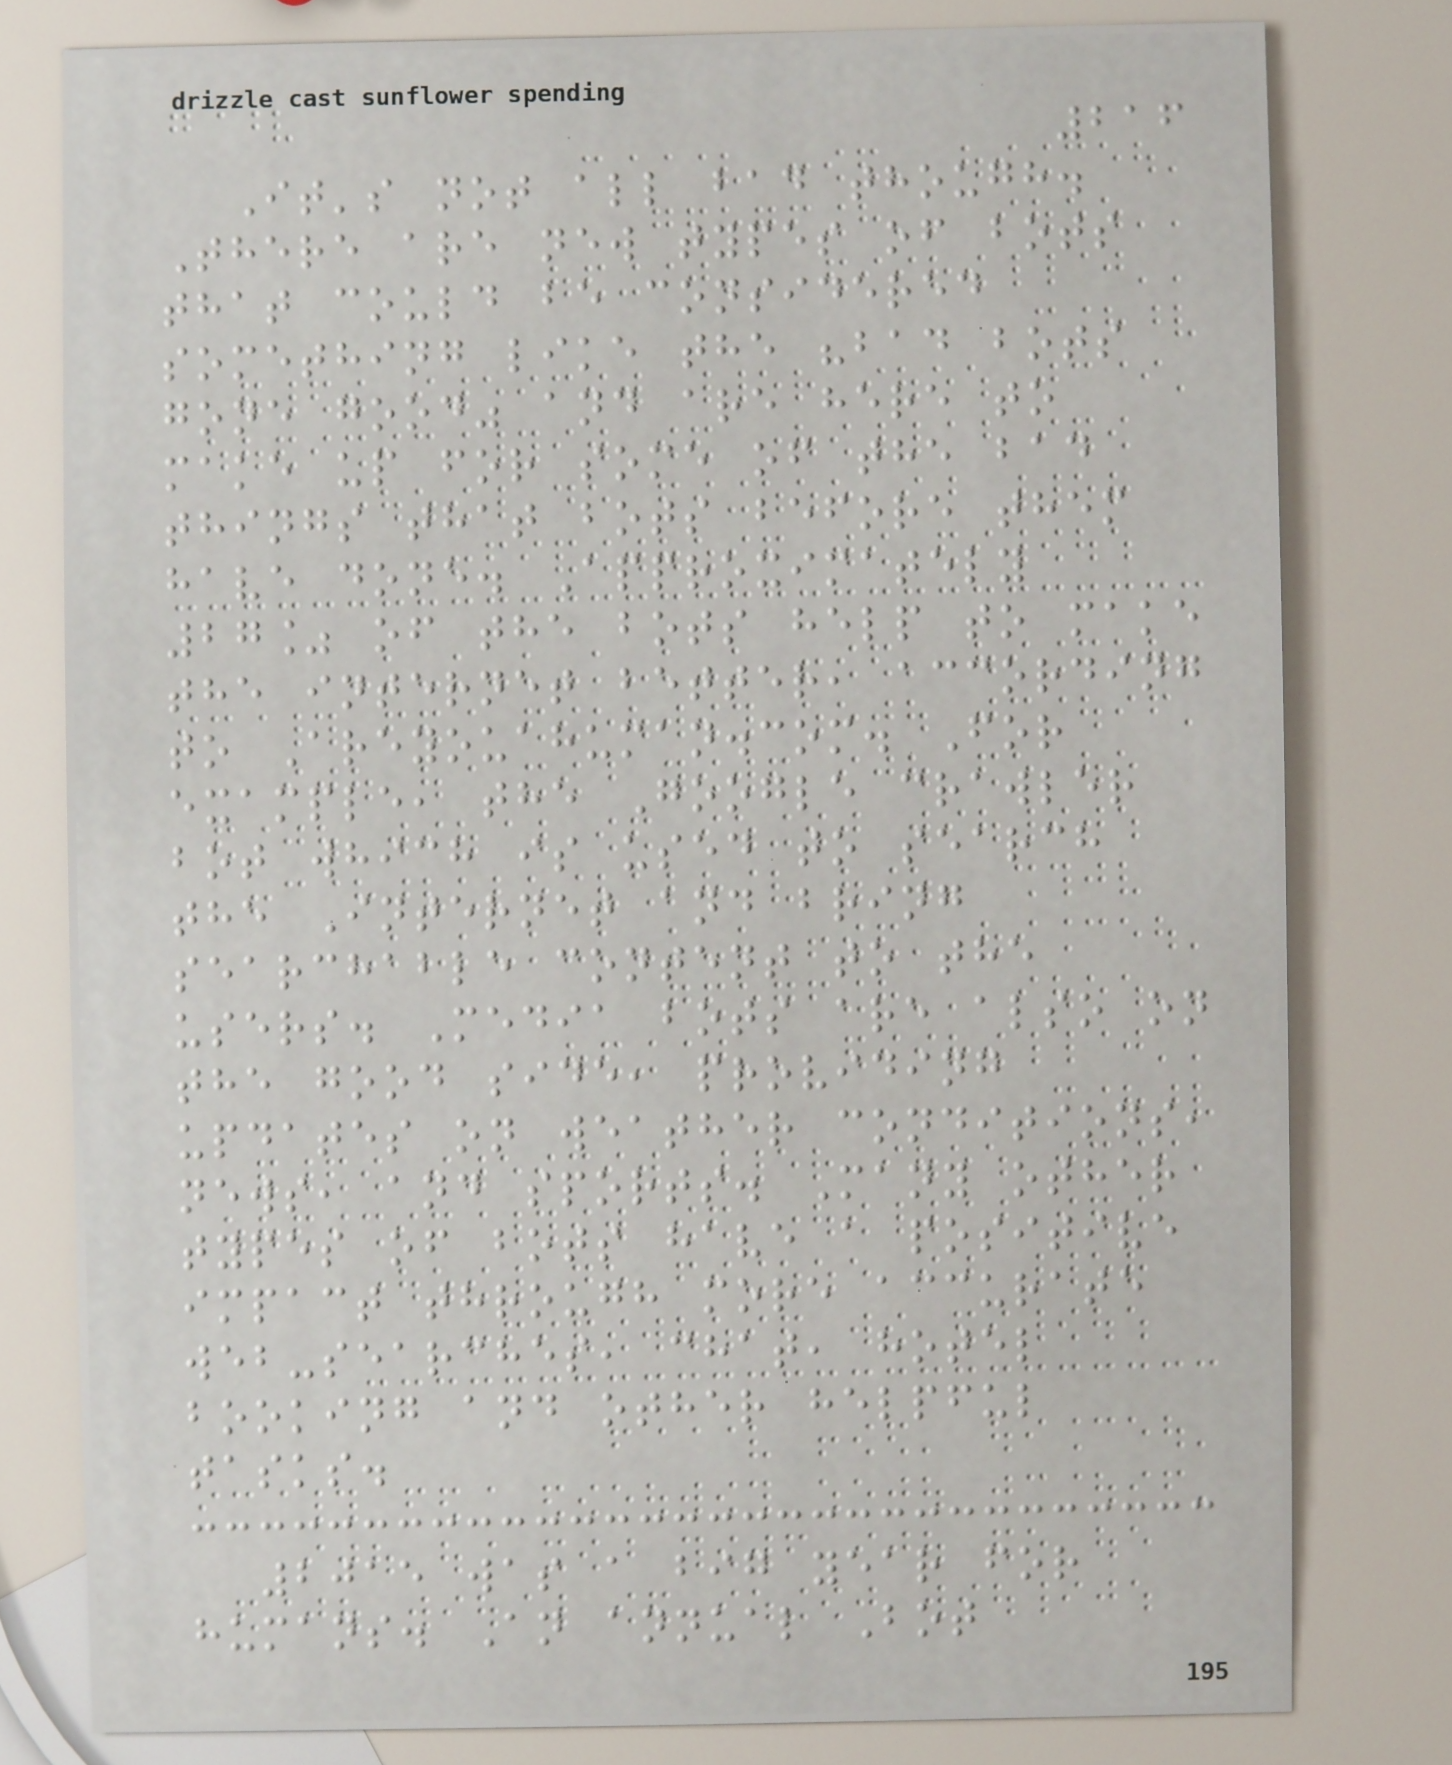216
It's not all bad though.
There are new types of bots
that could be considered
something like the "bad bots
gone good" and are here to
make up for some of the bad
things that bots before them
have done. Approximately
27% of the bots help to make
the internet better, according
to Areyouahuman.com. For
example, the Google crawler
bot which is used to search
the Internet and bring
searchable content to the
users. Media bots are also on
the good side, providing
updates on weather conditions,
news, and sports. Many other
types of bots have a positive
impact through more accurate
web-searches, chat, hotel
booking and other helpful
tasks.
2015 was a big year for
humans. An annual Bot
